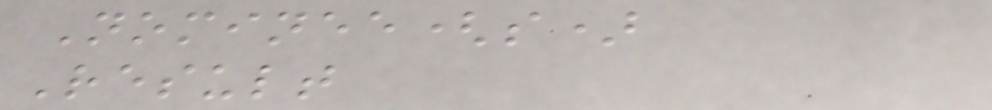Nominee(s)
Result
